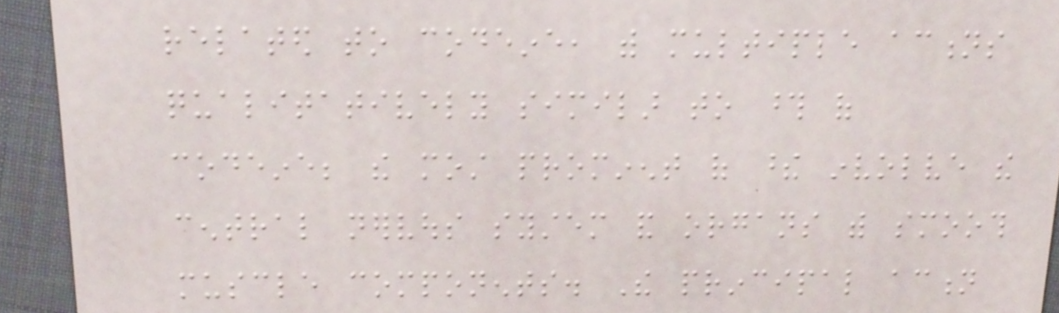related to codeine, with multiple actions
qualitatively similar to those of
codeine; the most prominent of these involve the
central nervous system and organs with smooth
muscle components. The principal action
